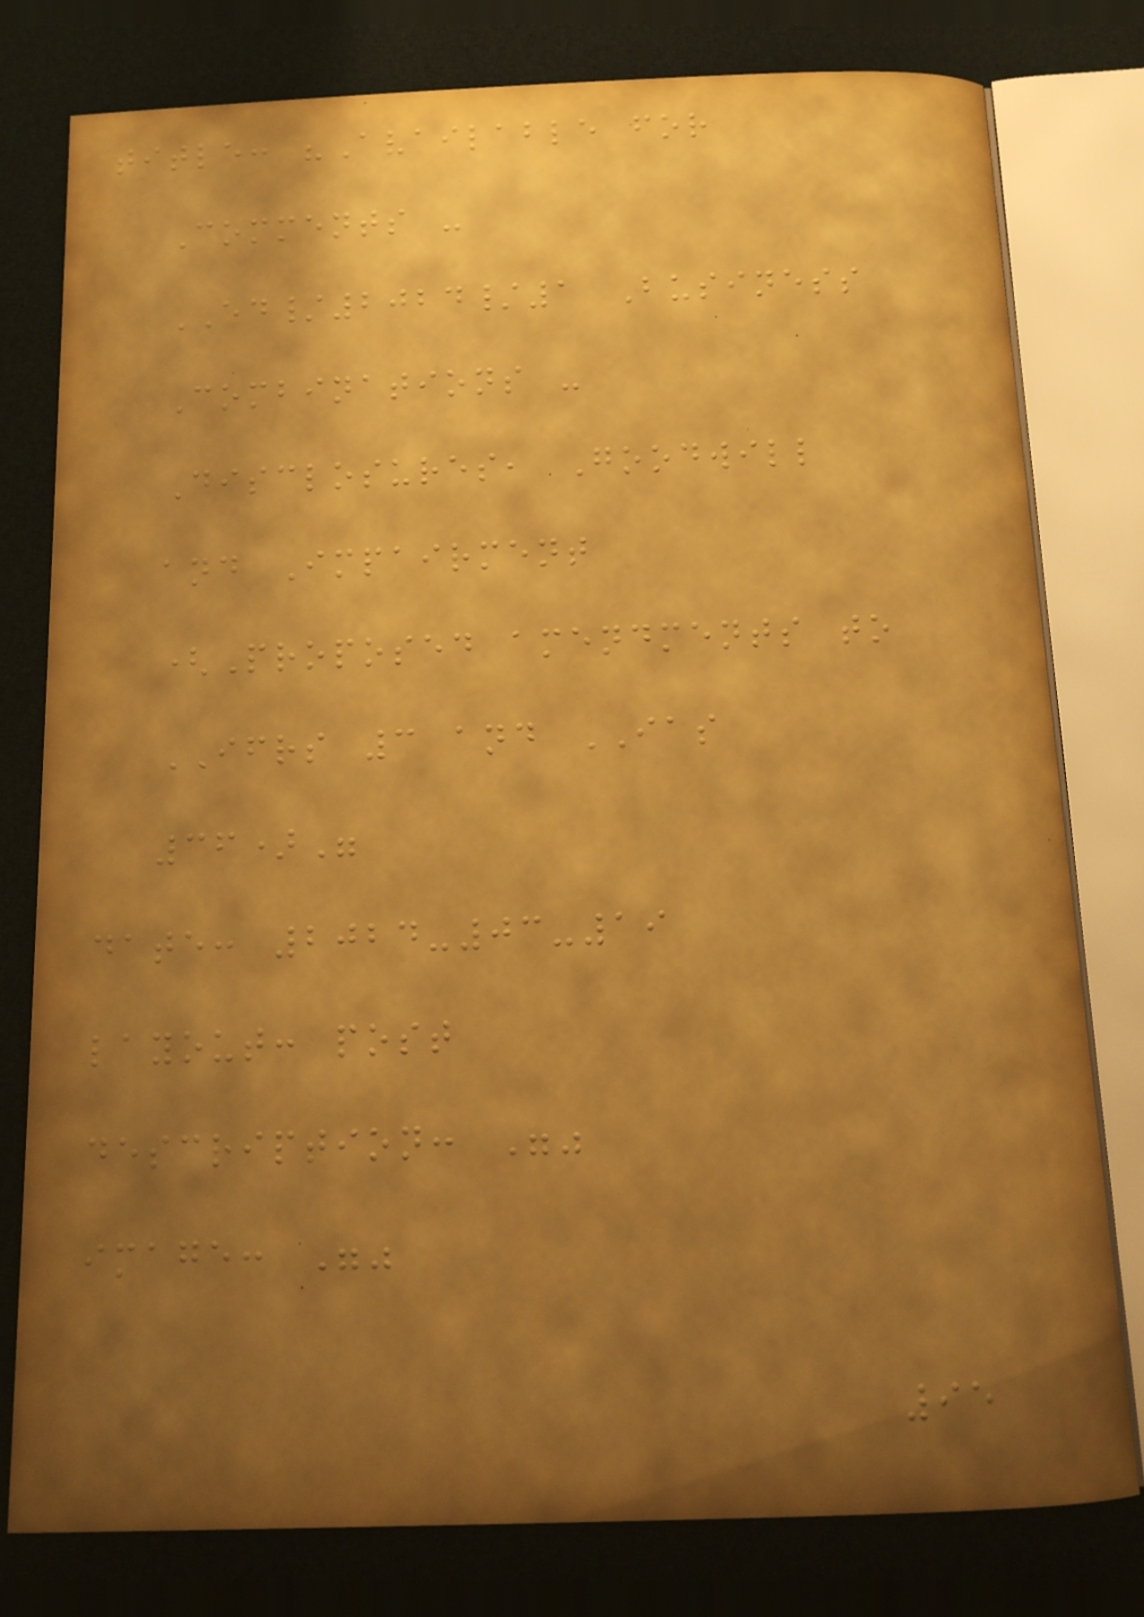title: "Available for
Comments -
ED/2024/1 Business
Combinations -
Disclosures, Goodwill
and Impairment
(Proposed amendments to
IFRS 3 and IAS
36)"
date: 2024-03-19
layout: post
description: ""
image: ""
95
